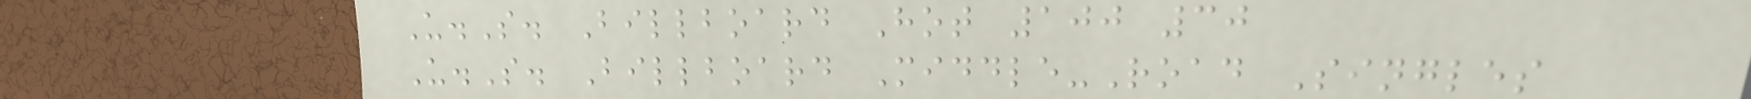U.S. Billboard Hot 100 30
U.S. Billboard Middle-Road Singles
